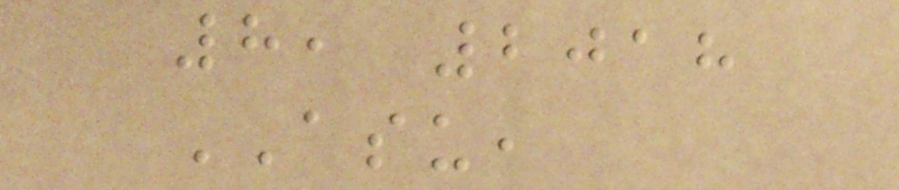8, 2018
ASU,
